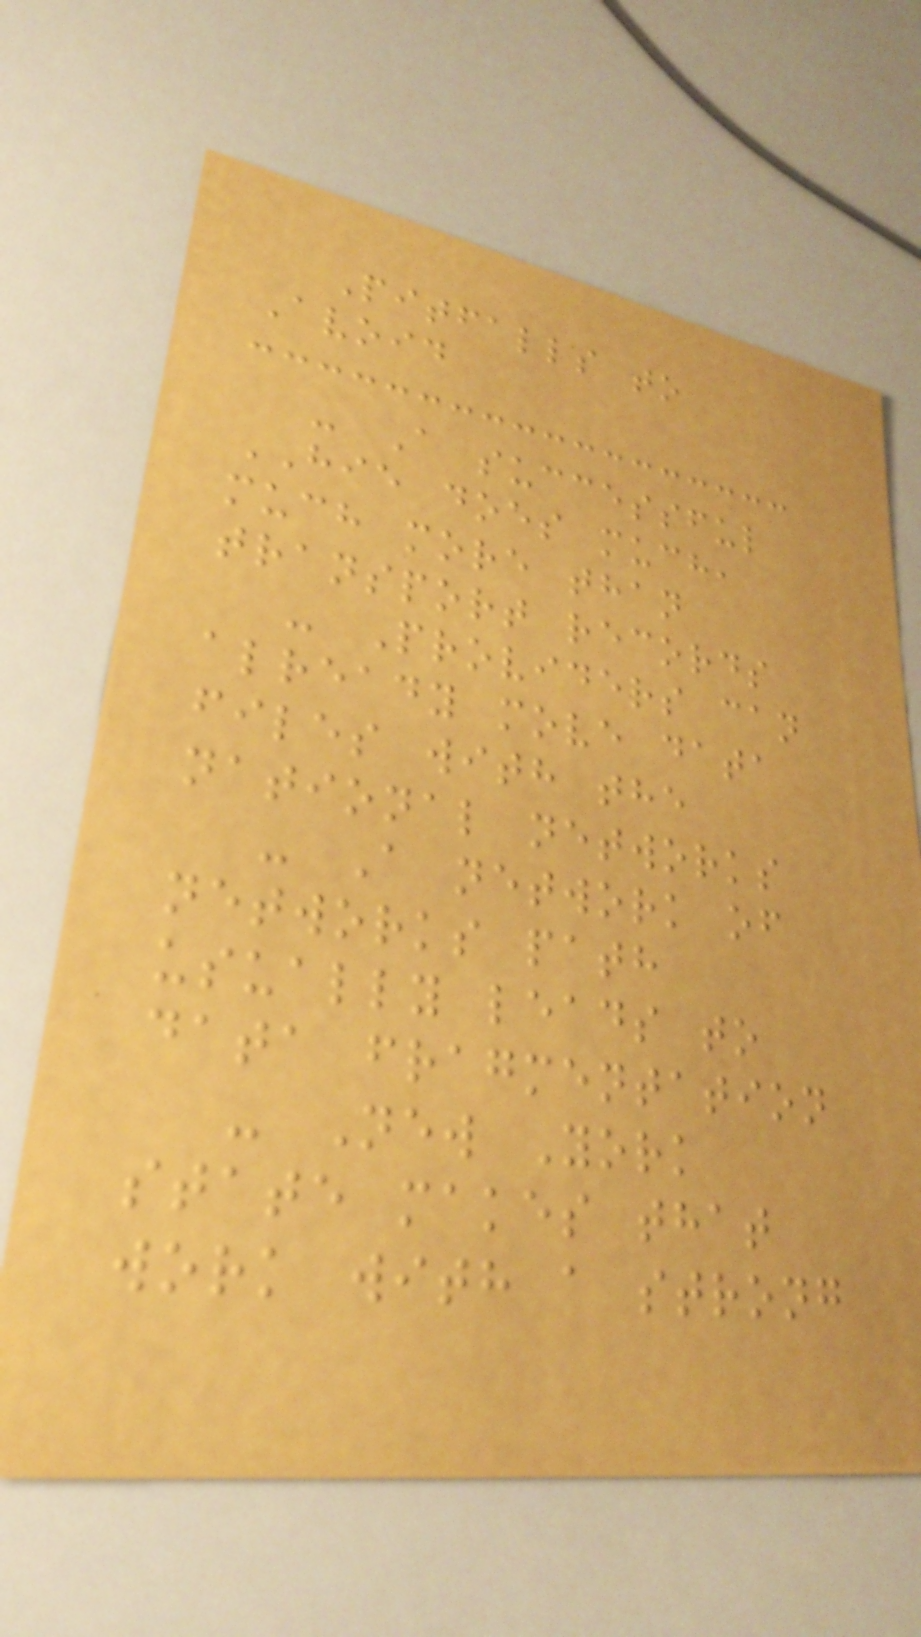Pitfalls to
Avoid
- A successful
HIE does much,
much more than
transport records
- Providers can
already move data
files with the
national networks
- A network of
networks path
usually leads to
data fragmentation
- New York
state makes that
work with a strong
